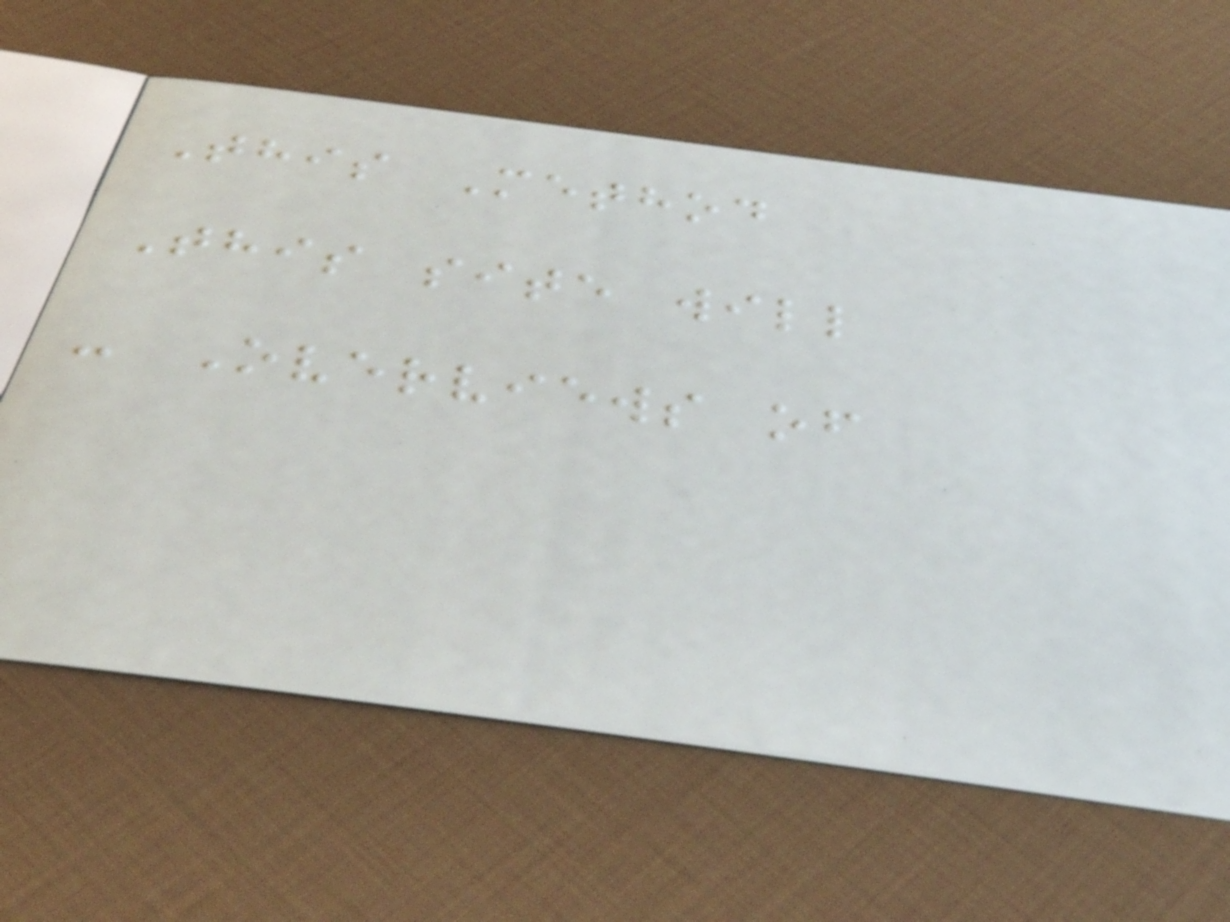This Method
This site will
- Overviews of
